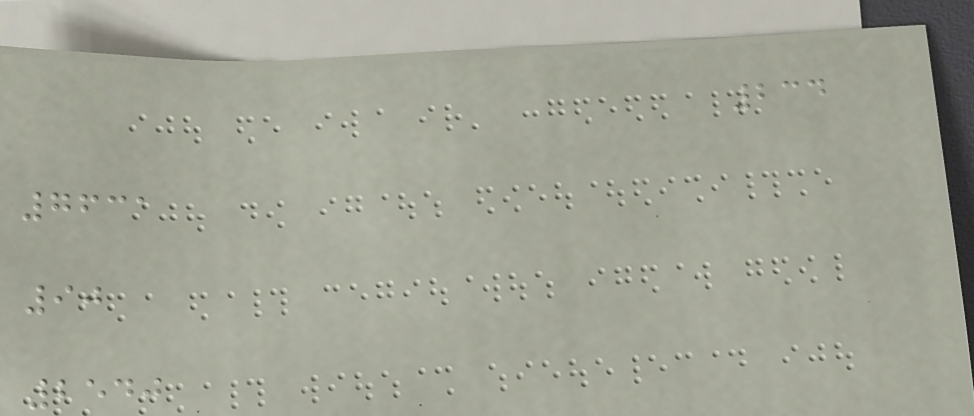234
7631
90
2540
